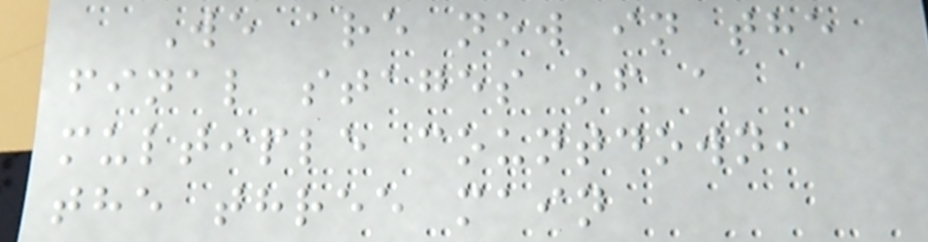We are now in the
final stages of a
multiple countdown,
the three main
